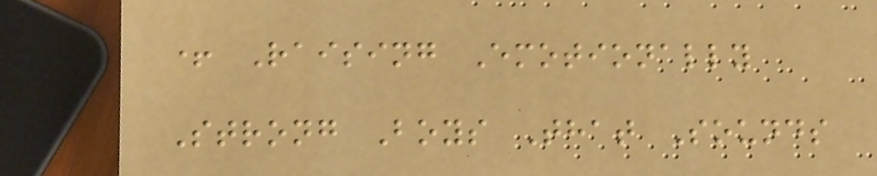+ Raising Emotionally
Strong Boys That Sounds
